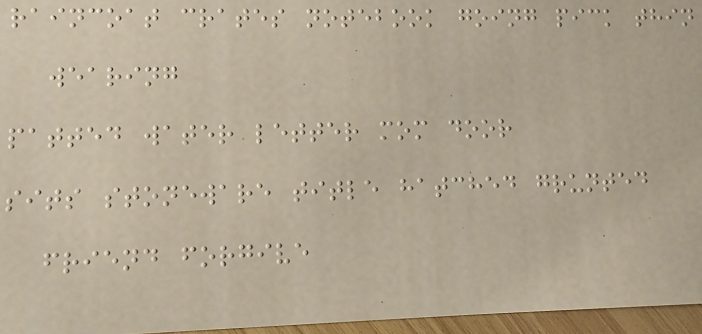raincoat crates notebook going pick thin
wearing
patted water letter mom door
sits stoneware title hatched grunted
friend forgive
